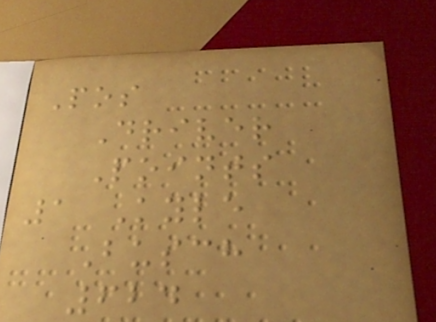Pos
Driver
Points
1 Kyle
Busch
624
